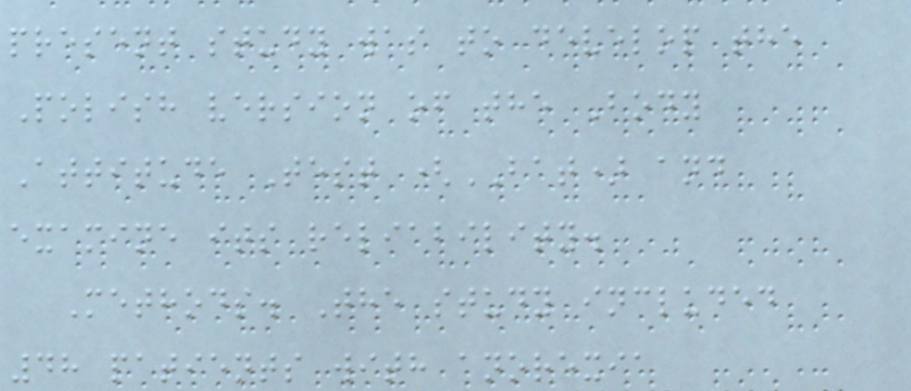present study was to develop the
Polish version of the Body
Attitude Test (BAT) and
examine its reliability.
Methods. The study included
48 patients with anorexia
